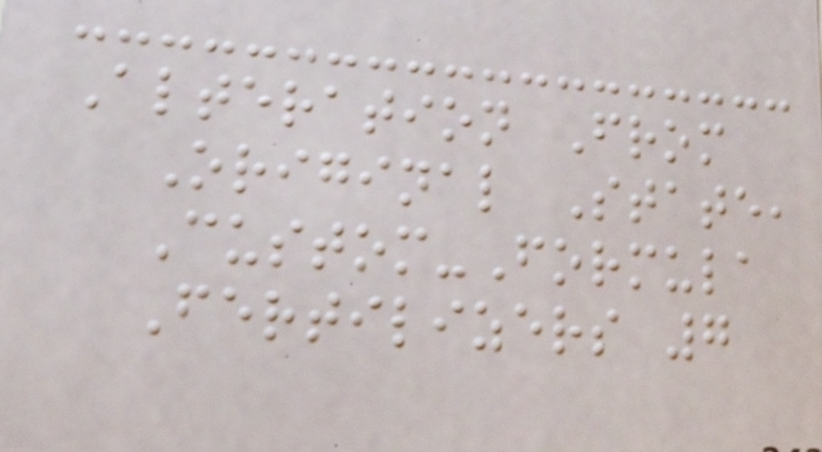Alteration From
Original State,
Custom-Formula
Fertilizers 7
